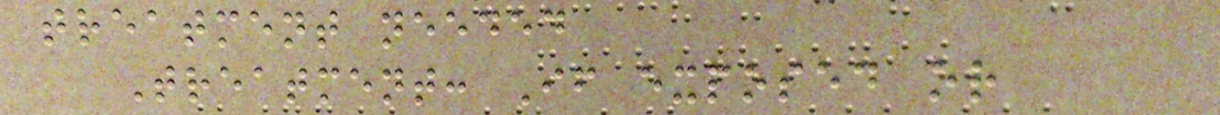treatment needed
Treatment: If exposed or
